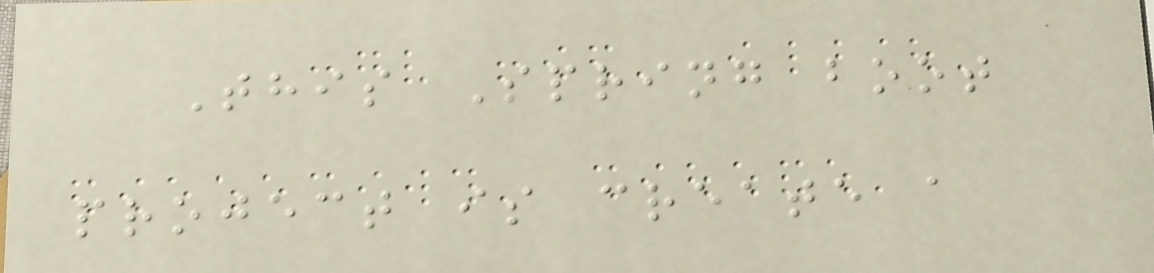This Spring boot
project is create a
